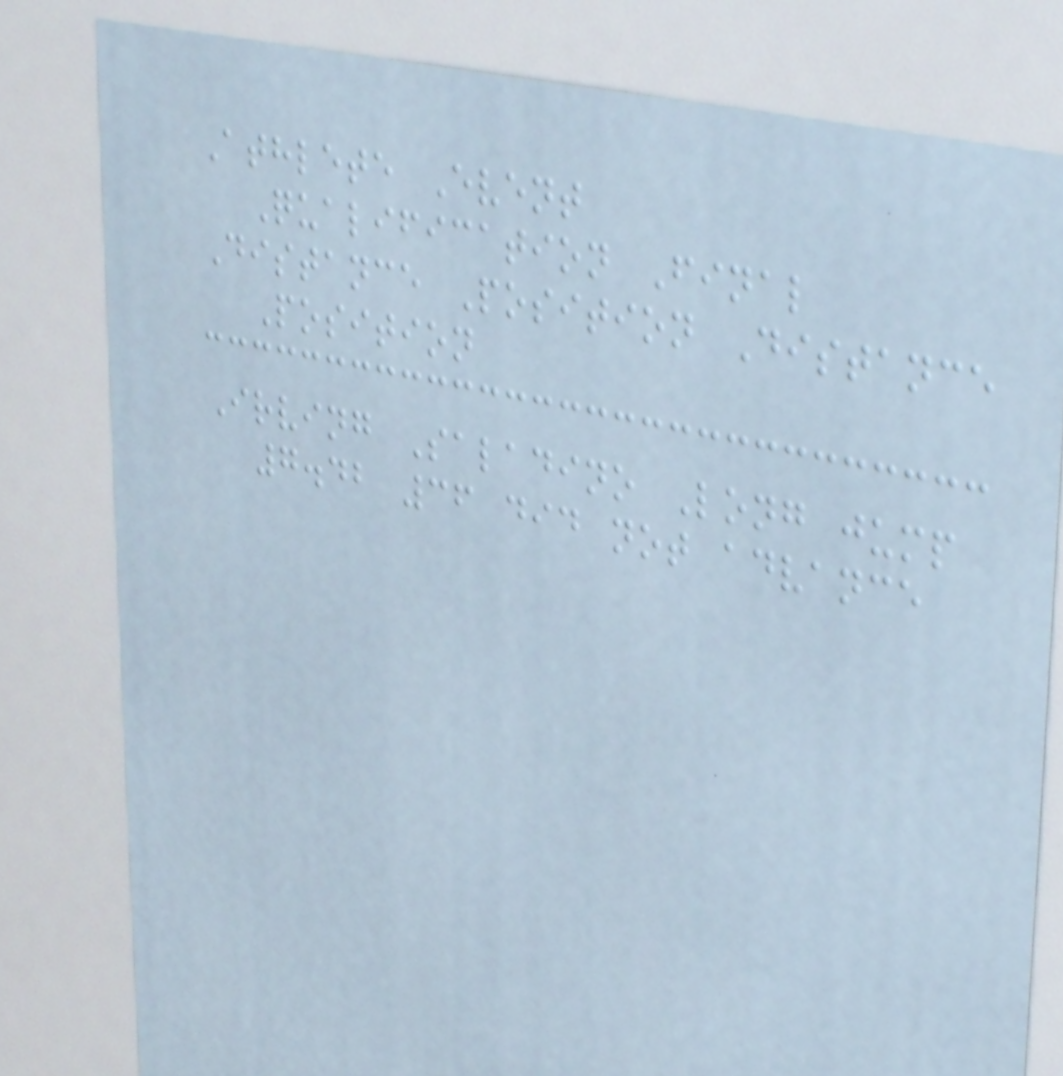Athlete Event
Qualification Final
Distance Position Distance
Position
Irving Saladino Long jump
7.42 36 did not advance
